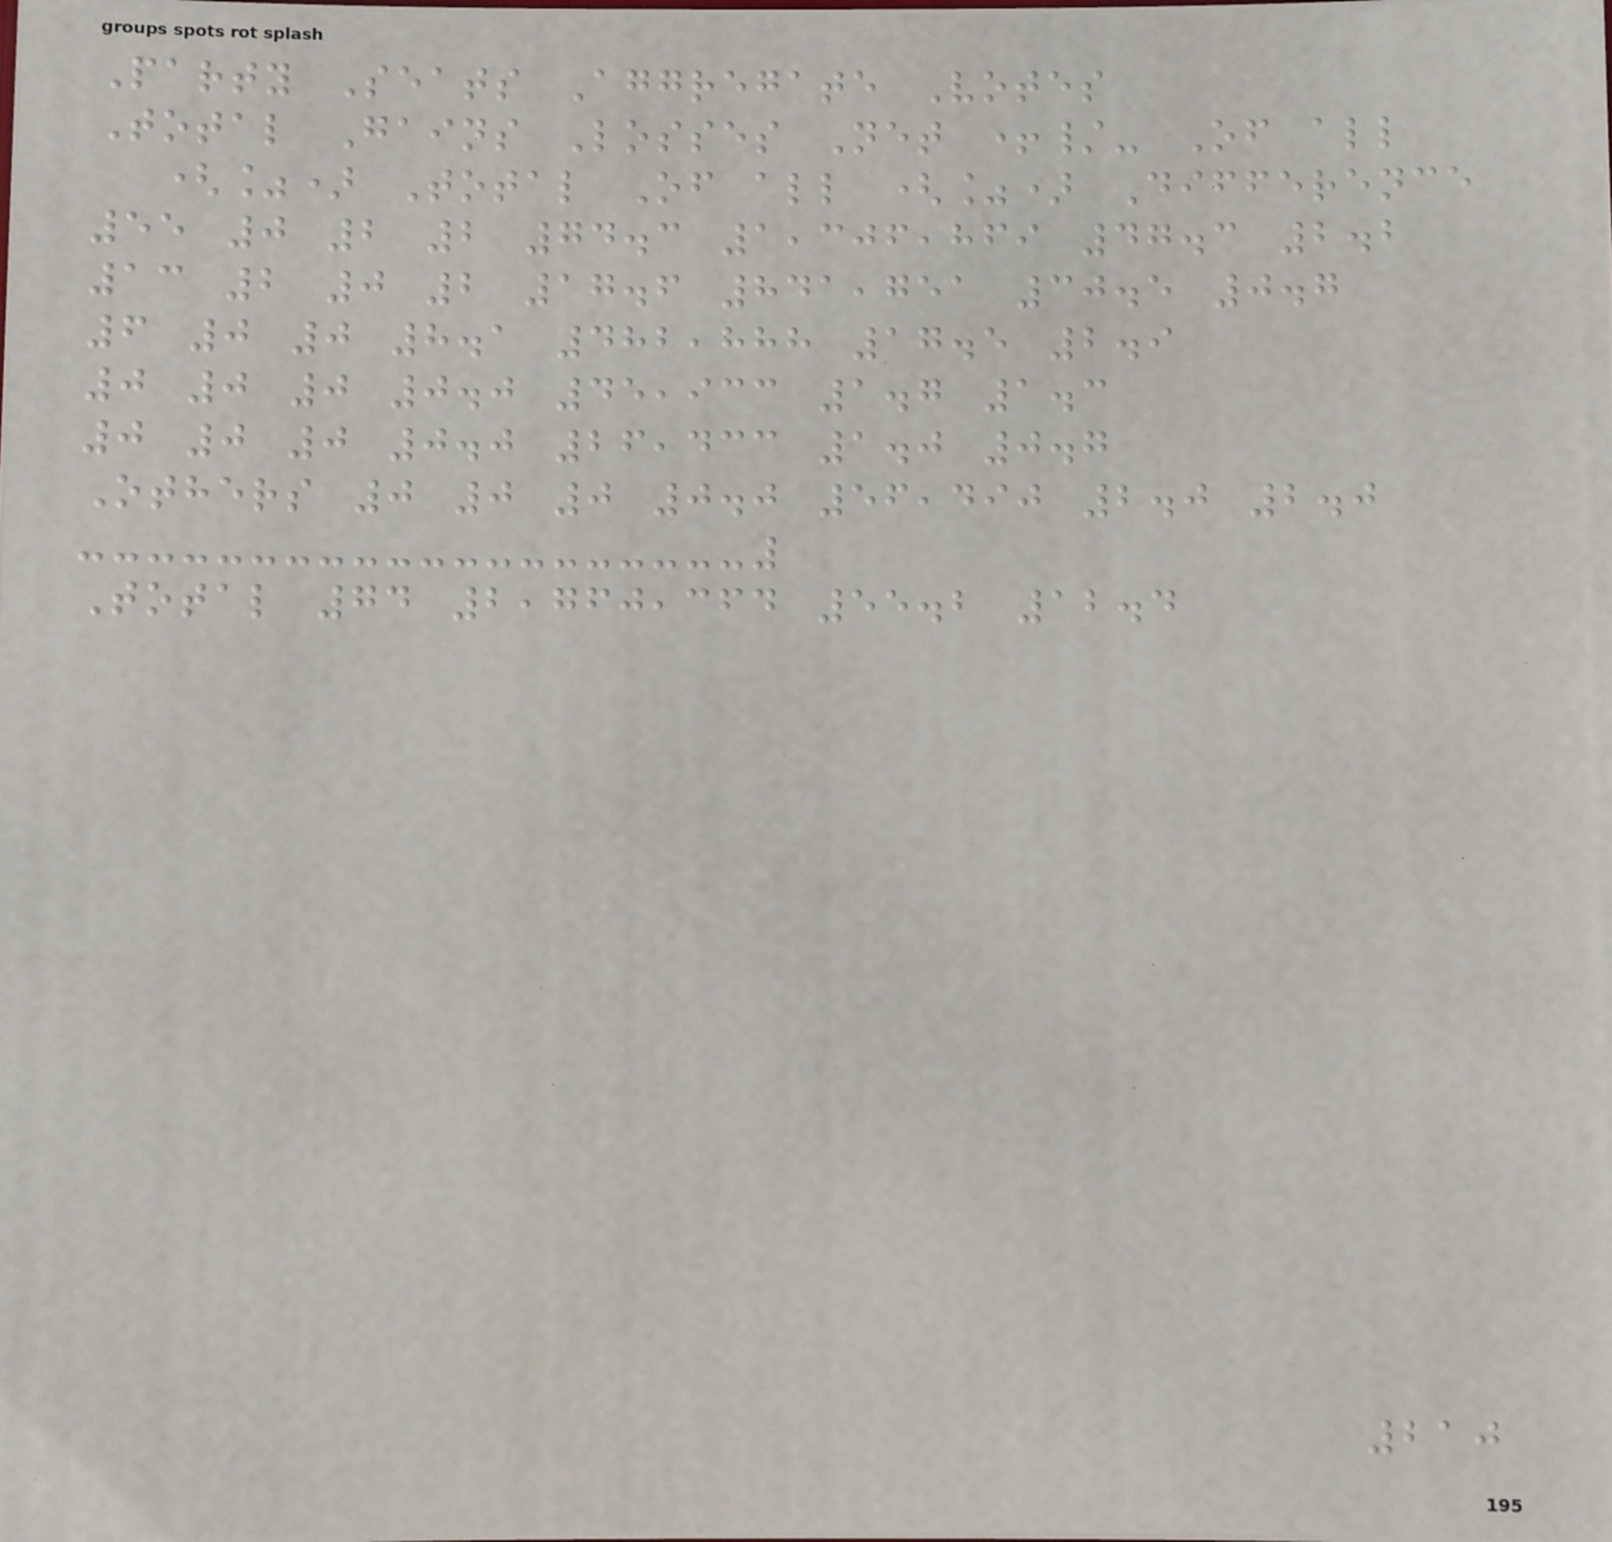Party Seats Aggregate Votes
Total Gains Losses Net +/- Of all
(%) Total Of all (%) Difference
55 0 2 2 74.3 1,306,869 47.3 2.2
13 2 0 2 17.6 841,751 30.5 0.7
6 0 0 8.1 482,888 17.5 2.9
0 0 0 0.0 45,933 1.7 1.3
0 0 0 0.0 26,433 1.0 0.7
Others 0 0 0 0.0 56,490 2.0 2.0
Total 74 2,760,364 55.2 12.4
210
